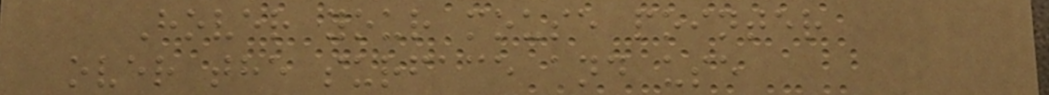Hover your mouse pointer
over the surface and use
